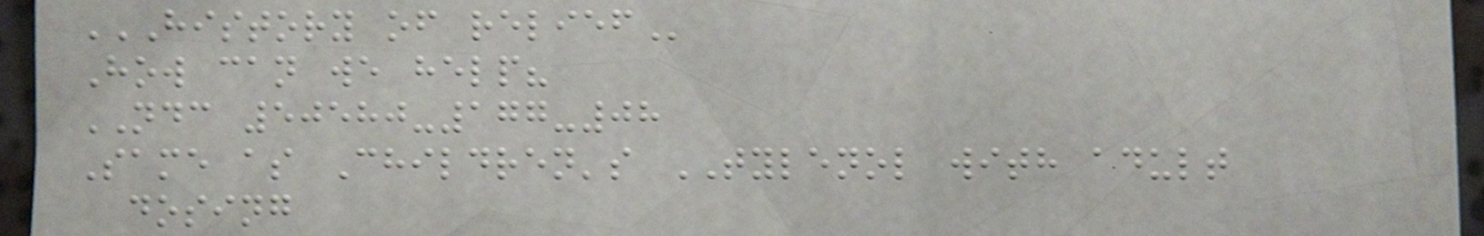HISTORY OF RELIEF
How can we help?
NDC 50580-177-08
Same as Children's TYLENOL with adult
dosing
